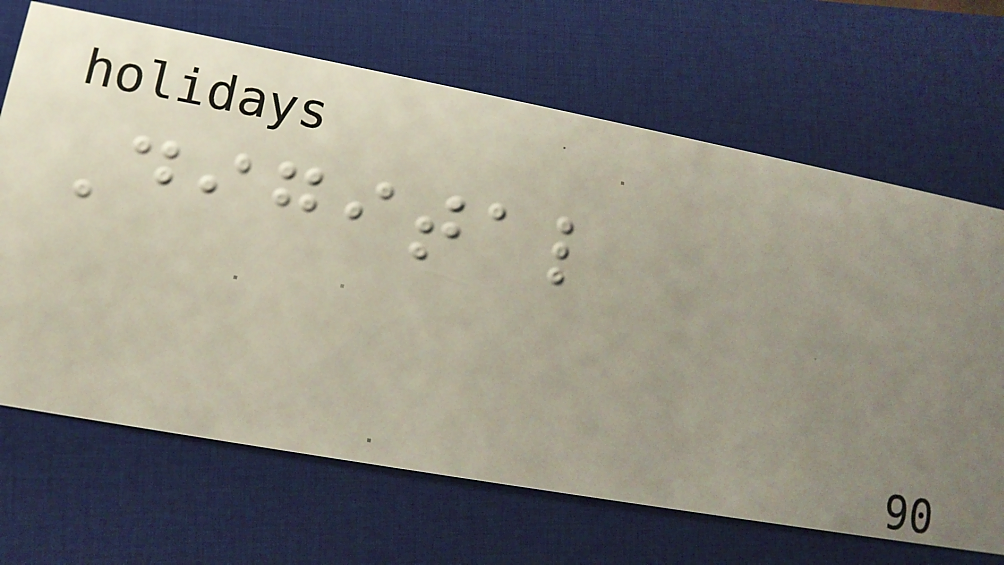Digital
